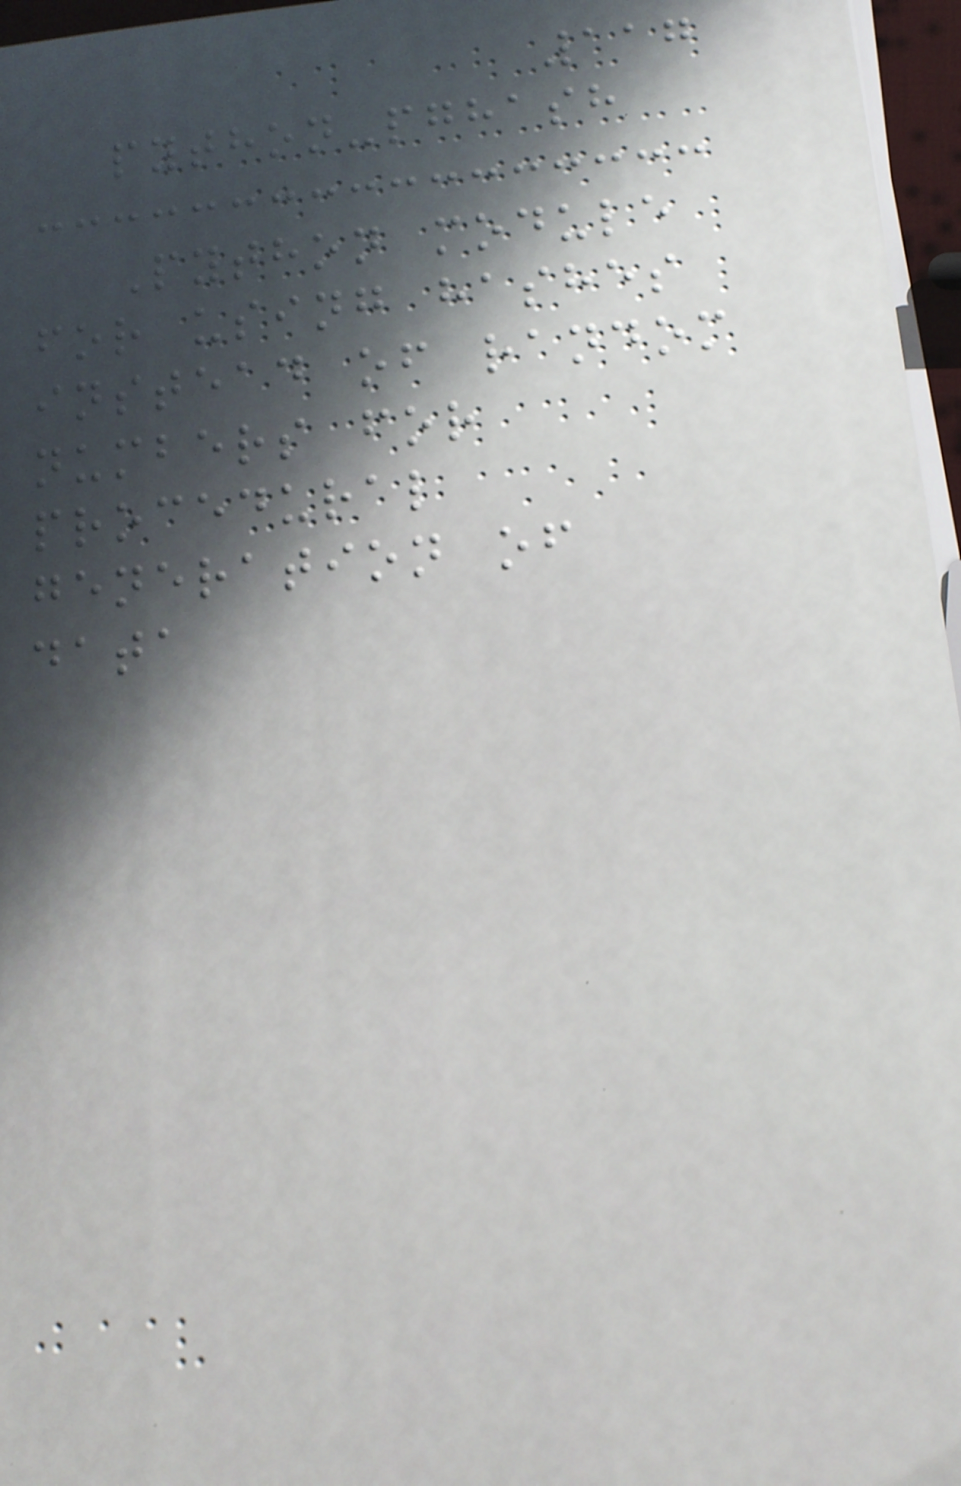117
python-pghash
Python module
for using hashes
instead of random
numbers for
procedural
generation of
data
